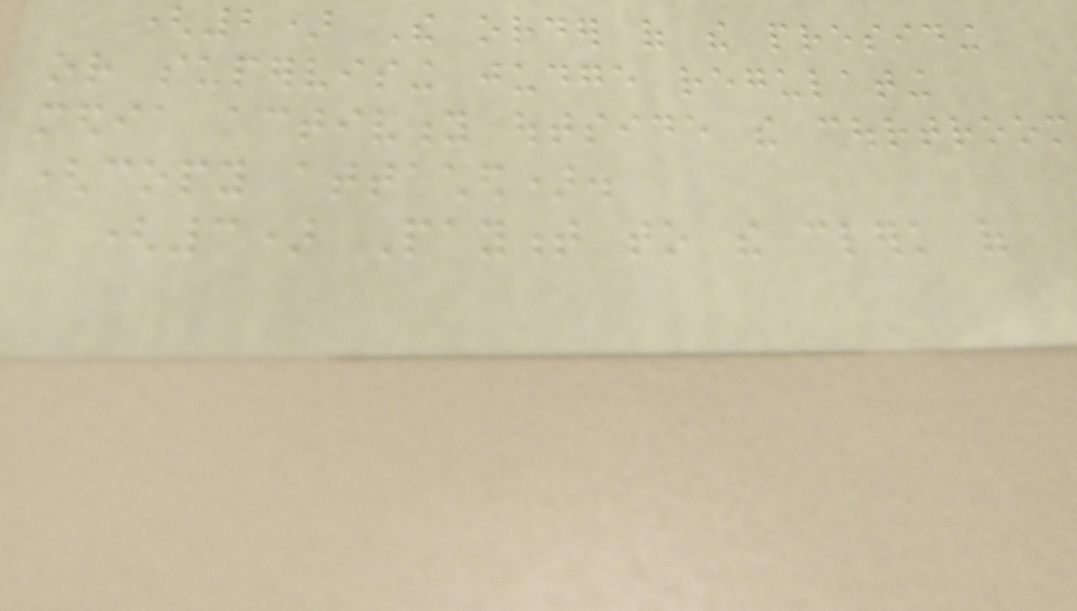(2) The order of the presiding
or supervising judge regulating
media activity outside the courtroom
(copy attached).
(3) Payment to the clerk of
